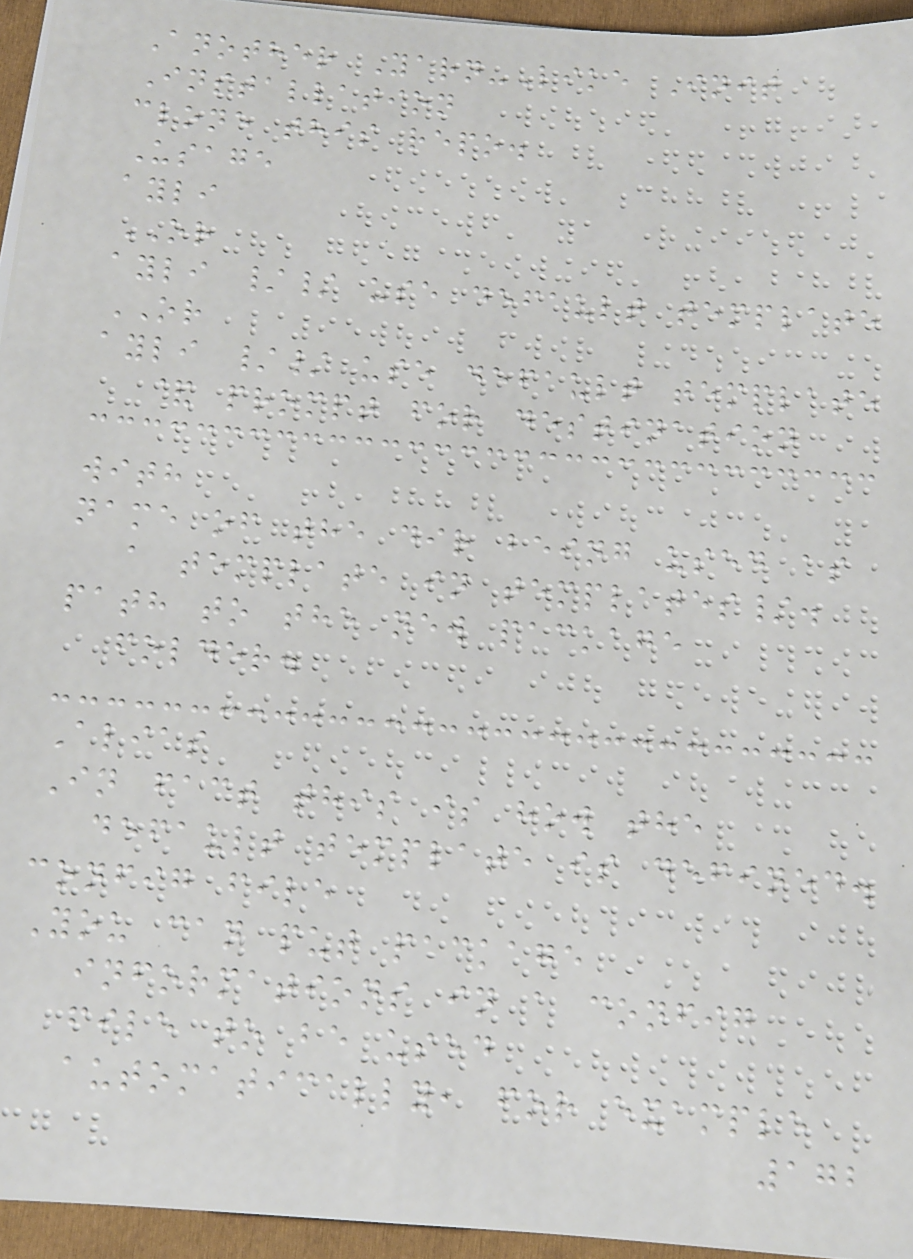Another Yarn-Like Init
Installation
clone this repo.
Usage
ayli
OR
ayli // use default template
OR
ayli // use default template
& prompt for destination
with
name of the dir being used as
a template in templates/.
path to the new package
folder.
Alias
In fact this is how the
default template is defined.
config file
You can put package
informations in a config
file to be used
automatically, for example
172
